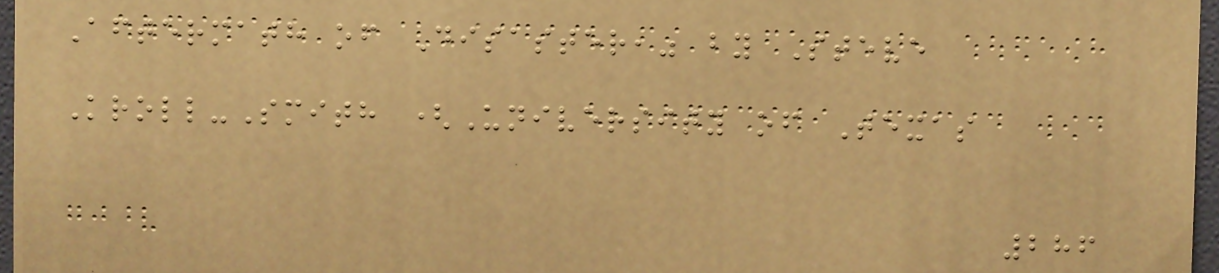Aftermath of Disaster," by Steve
Kroll-Smith (University of Texas
286
